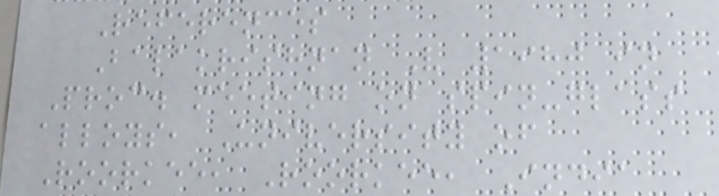References
Balakrishnan V 1980 in
Proc. meeting on spin-glass
alloys, University of
Roorkee, Roorkee, India
